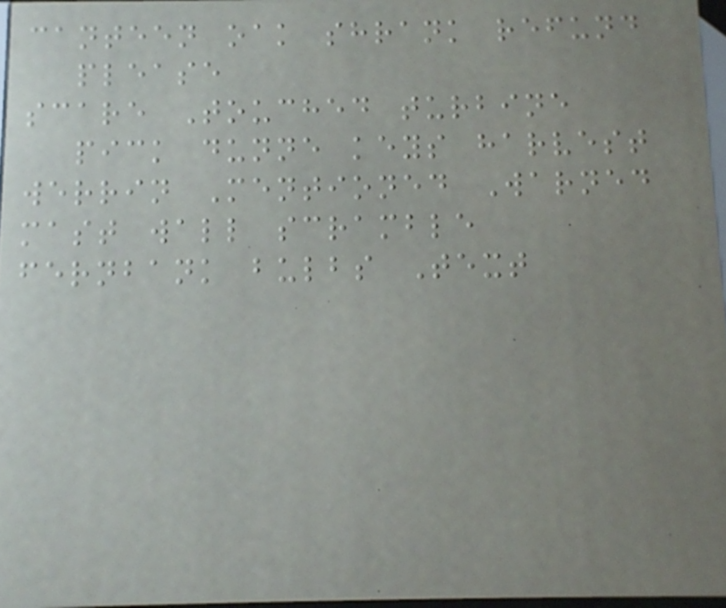canteen oak shrank refund
please
scare Touched turbine
pick dunne keys harvest
werrin Mentioned Warned
mast wall scramble
fernbank bulbs Text
